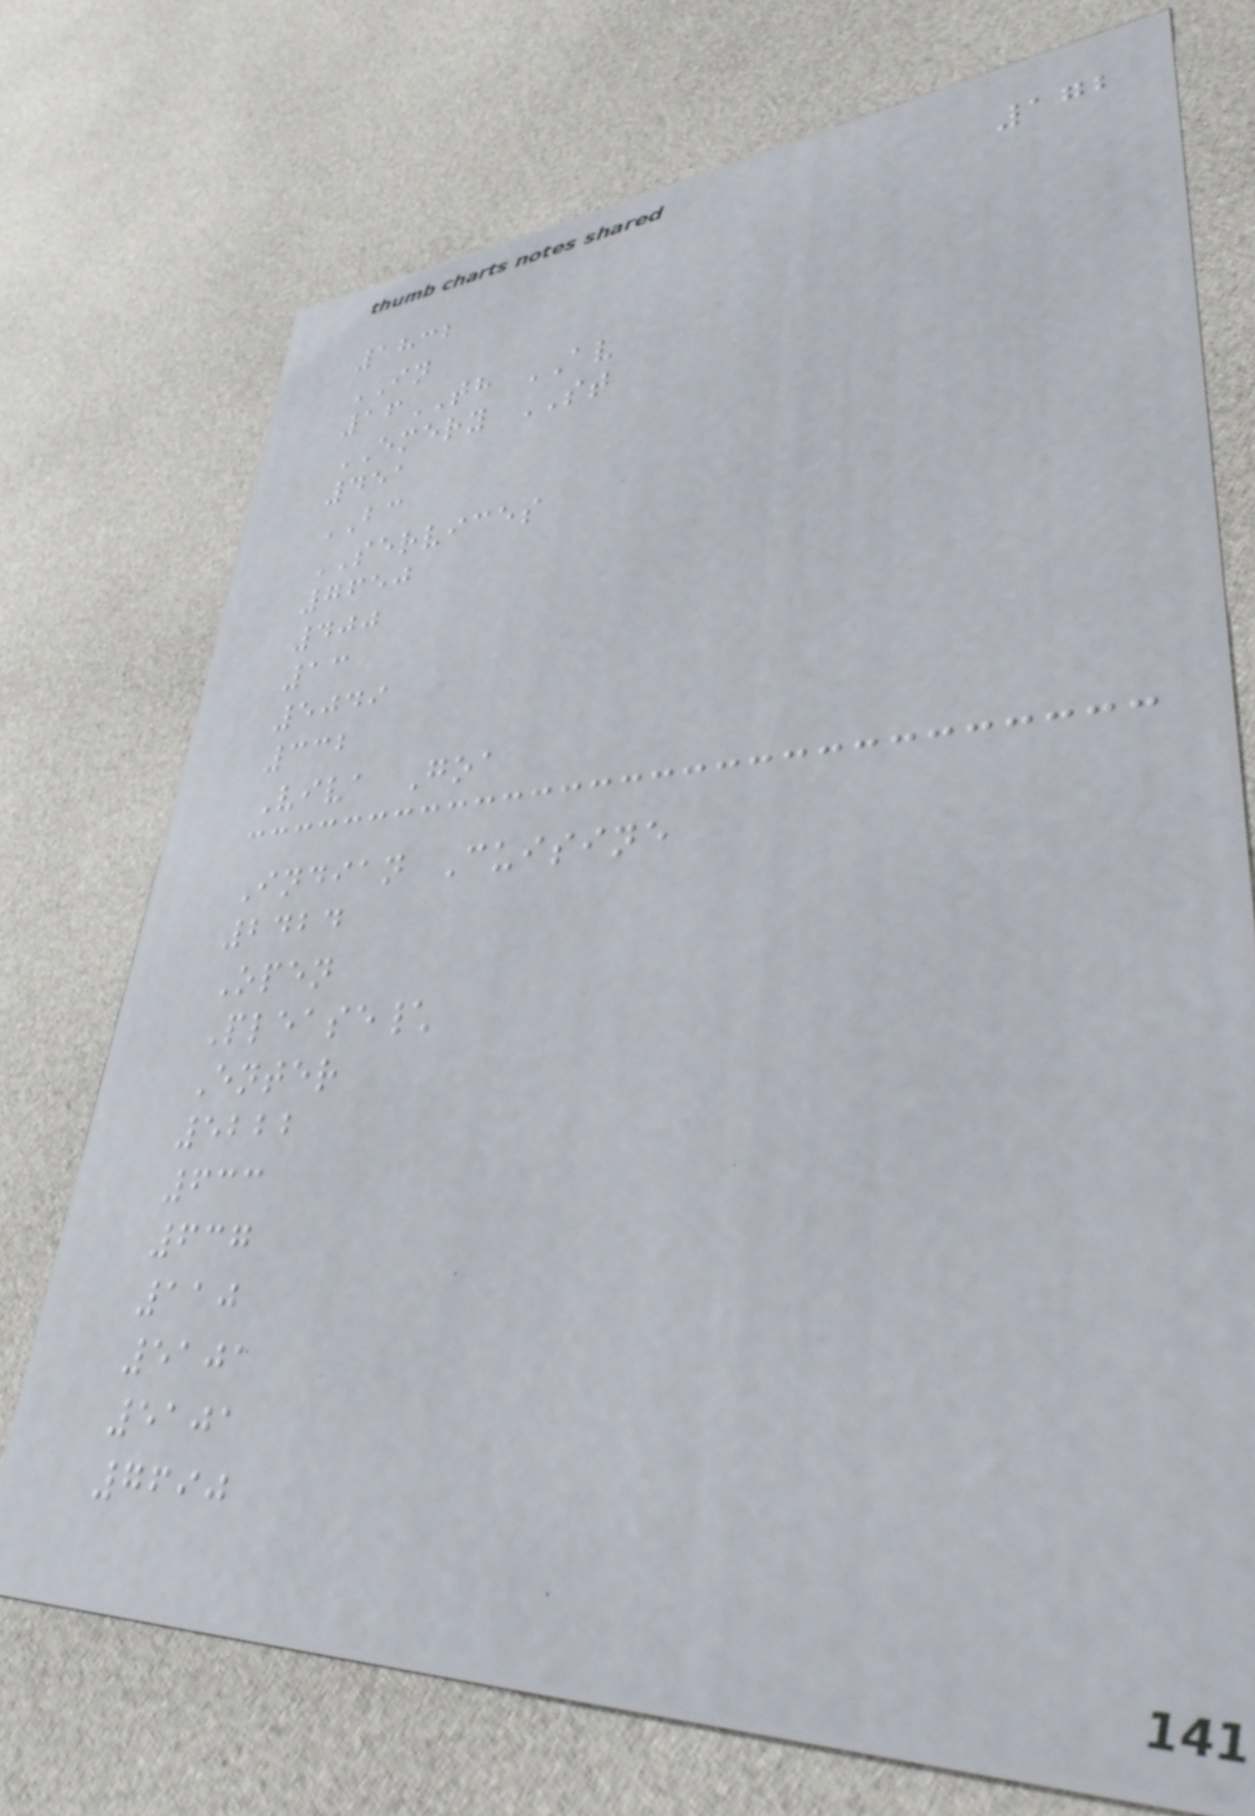172
1832
IN
16TH AV
EMERY ST
451
BC
SERVICES
7650
400
13
5049
332
Viva Goa
Indian Cuisine
2424
Open
Please\
Enter
5222
633
637
110
5101
5101
7690
